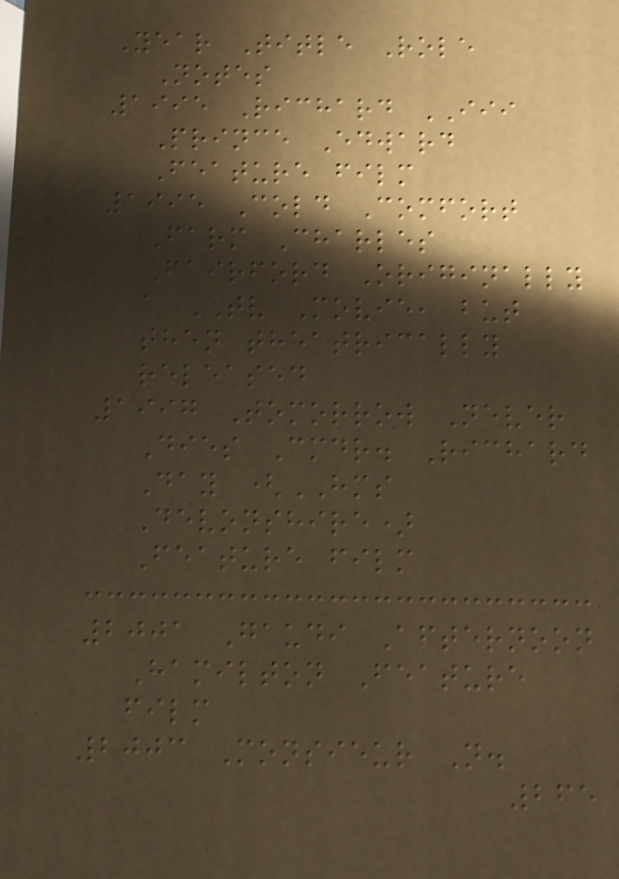Year Title Role
Notes
1995 Richard III
Prince Edward
Feature film
1995 Cold Comfort
Farm Charles
Fairford Originally
a TV Movie, but
then theatrically
released
1997 Tomorrow Never
Dies Cmdr. Richard
Day (HMS
Devonshire)
Feature film
2001 Gaudi Afternoon
Hamilton Feature
film
2003 Monsieur N.
265
